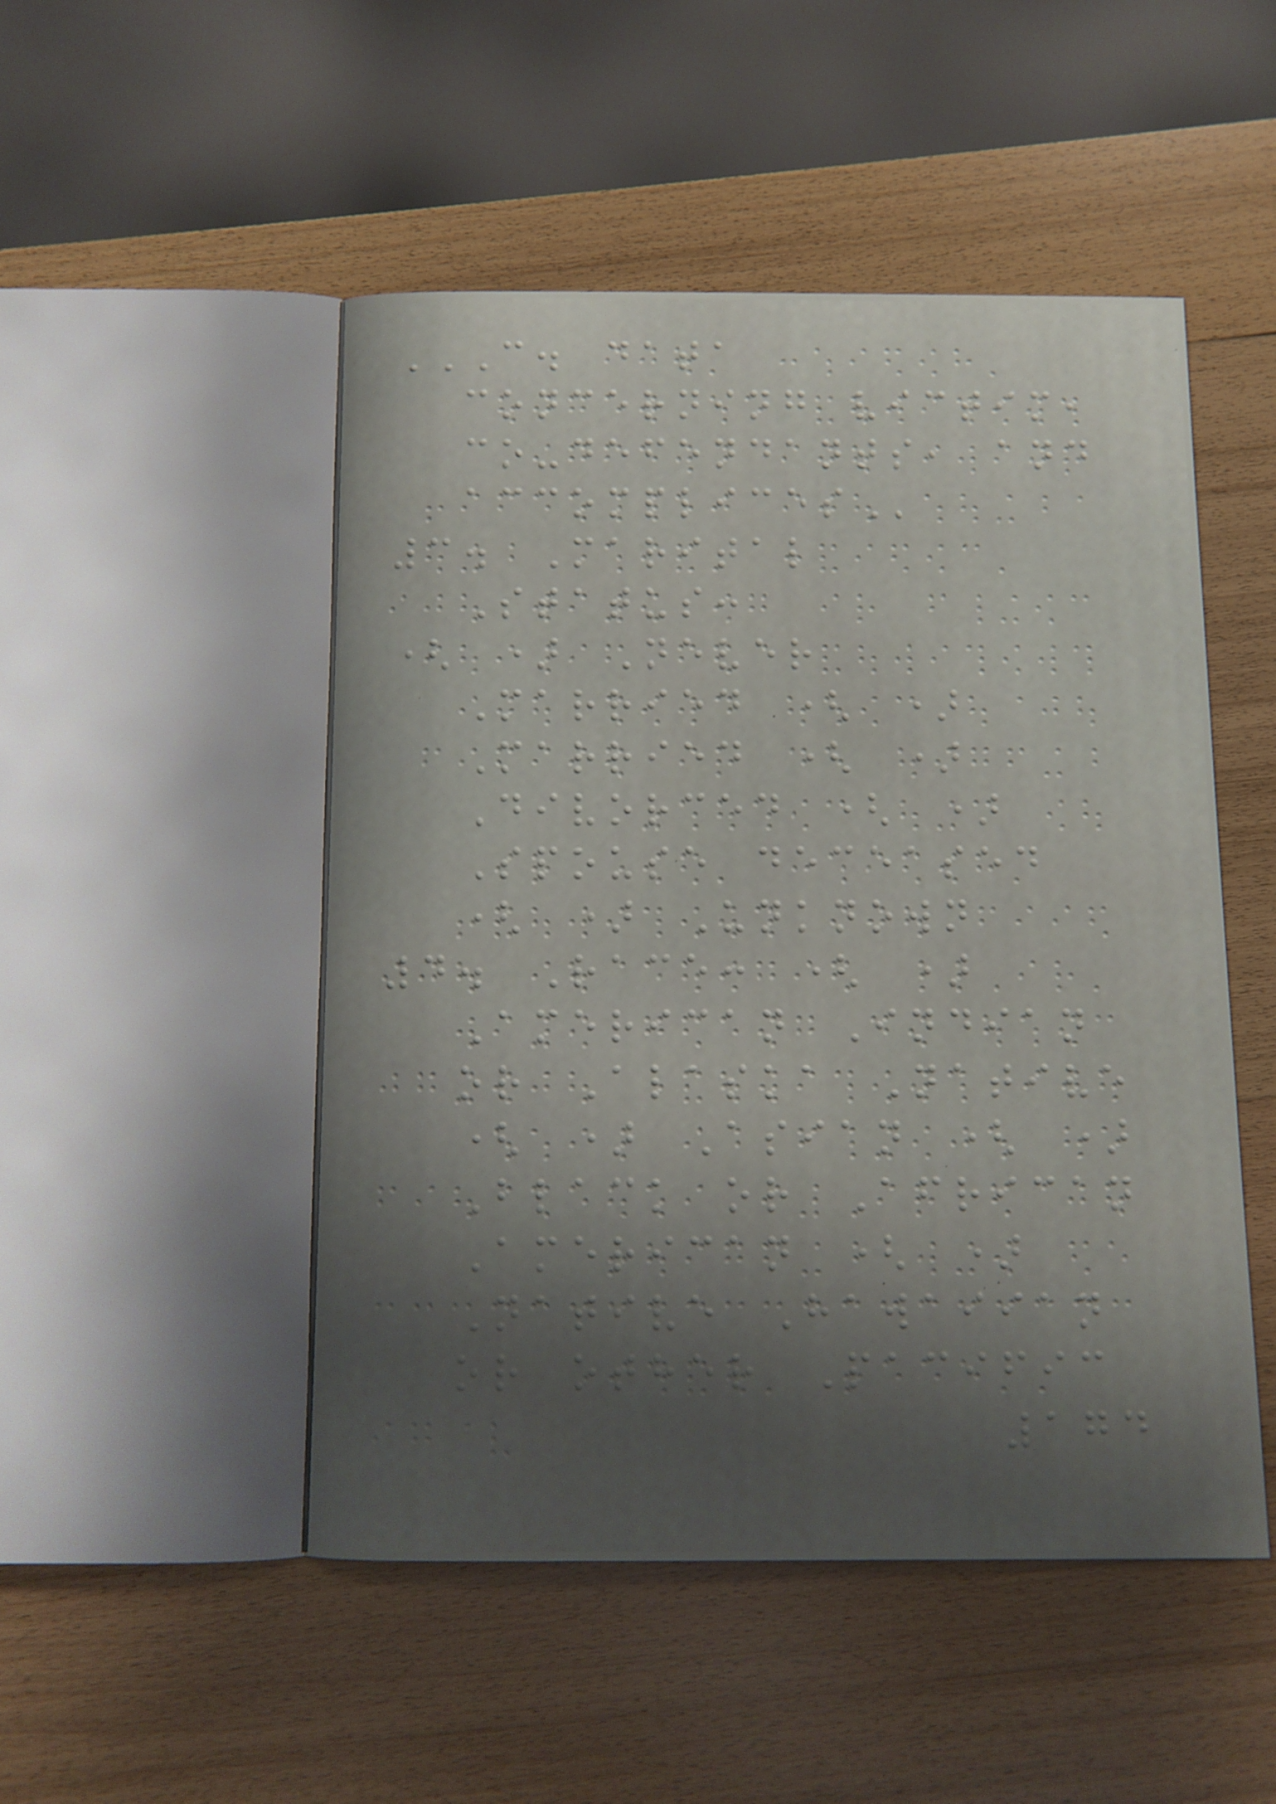C. DATA
CONCERNING VICTIM,
CO-DEFENDANTS, AND
ACCOMPLICES
3. Marital
Status:
( ) Never
Married ( )
Married ( )
Divorced ( )
Spouse deceased
( ) Unknown
4. Race: ( )
American Indian
or Alaska Native
( ) Asian ( )
Black or African
American ( )
Native Hawaiian
or other Pacific
174
